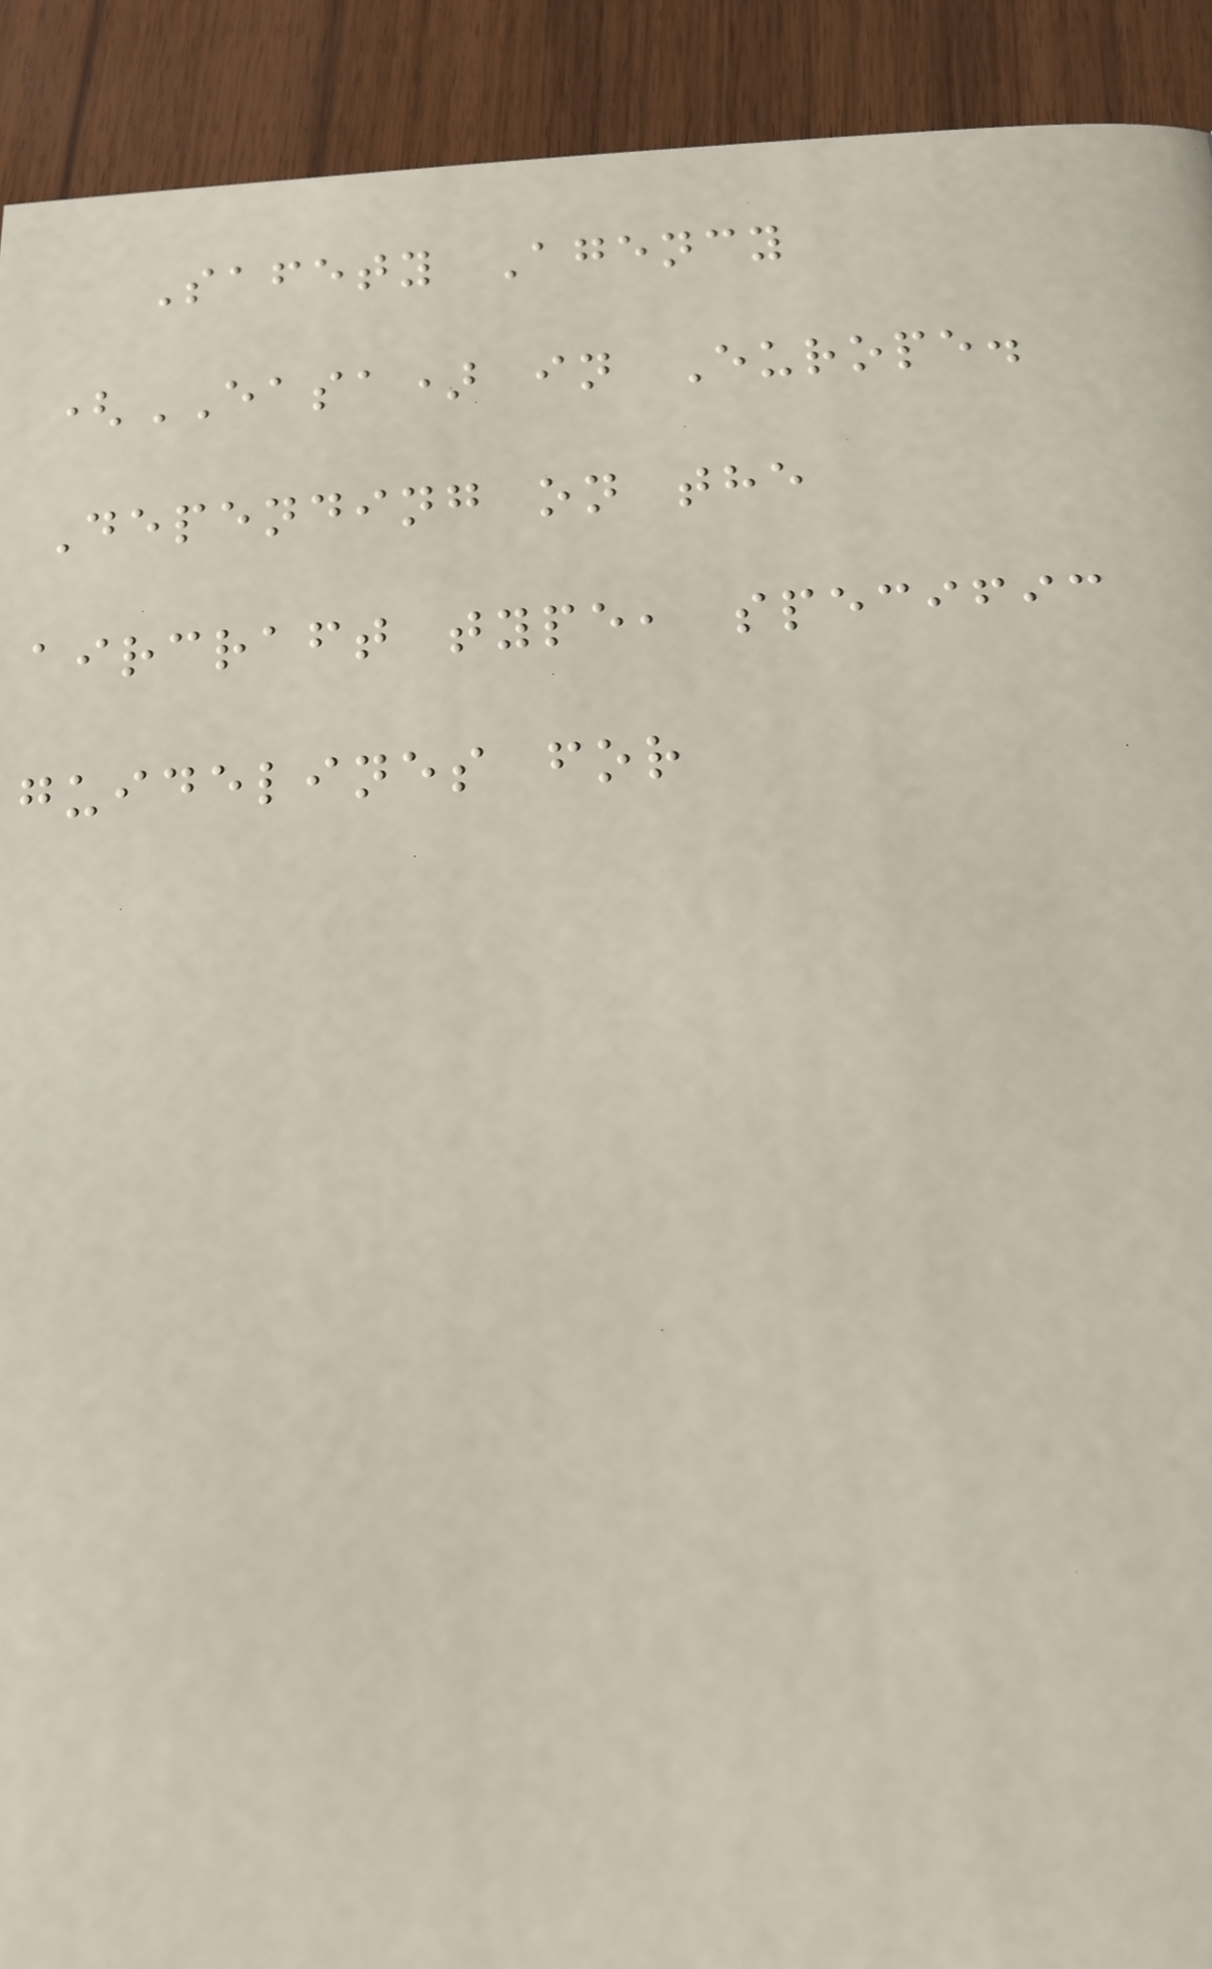Safety Agency
(EASA) in Europe.
Depending on the
aircraft type, specific
guidelines for
